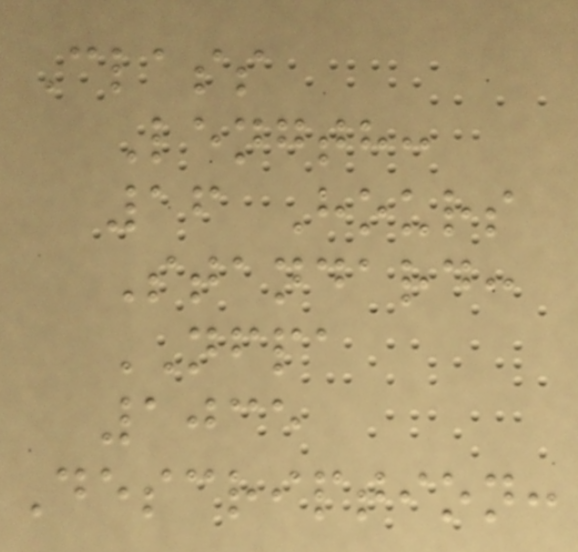Class
Length:
16 Hours
Standard:
NFPA
1035
Description:
